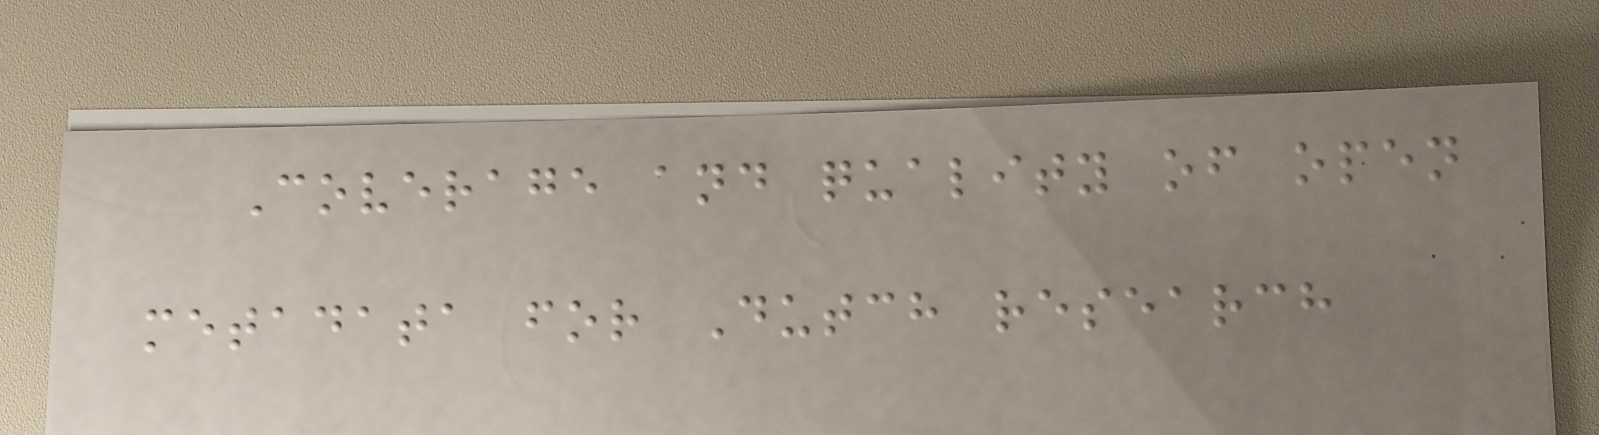Coverage and quality of open
metadata for Dutch research
